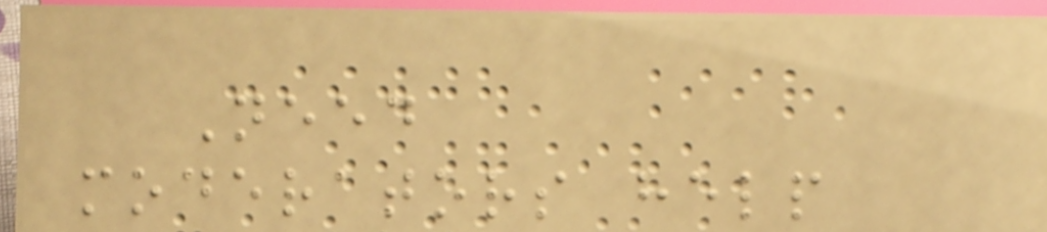Need
moderators help
